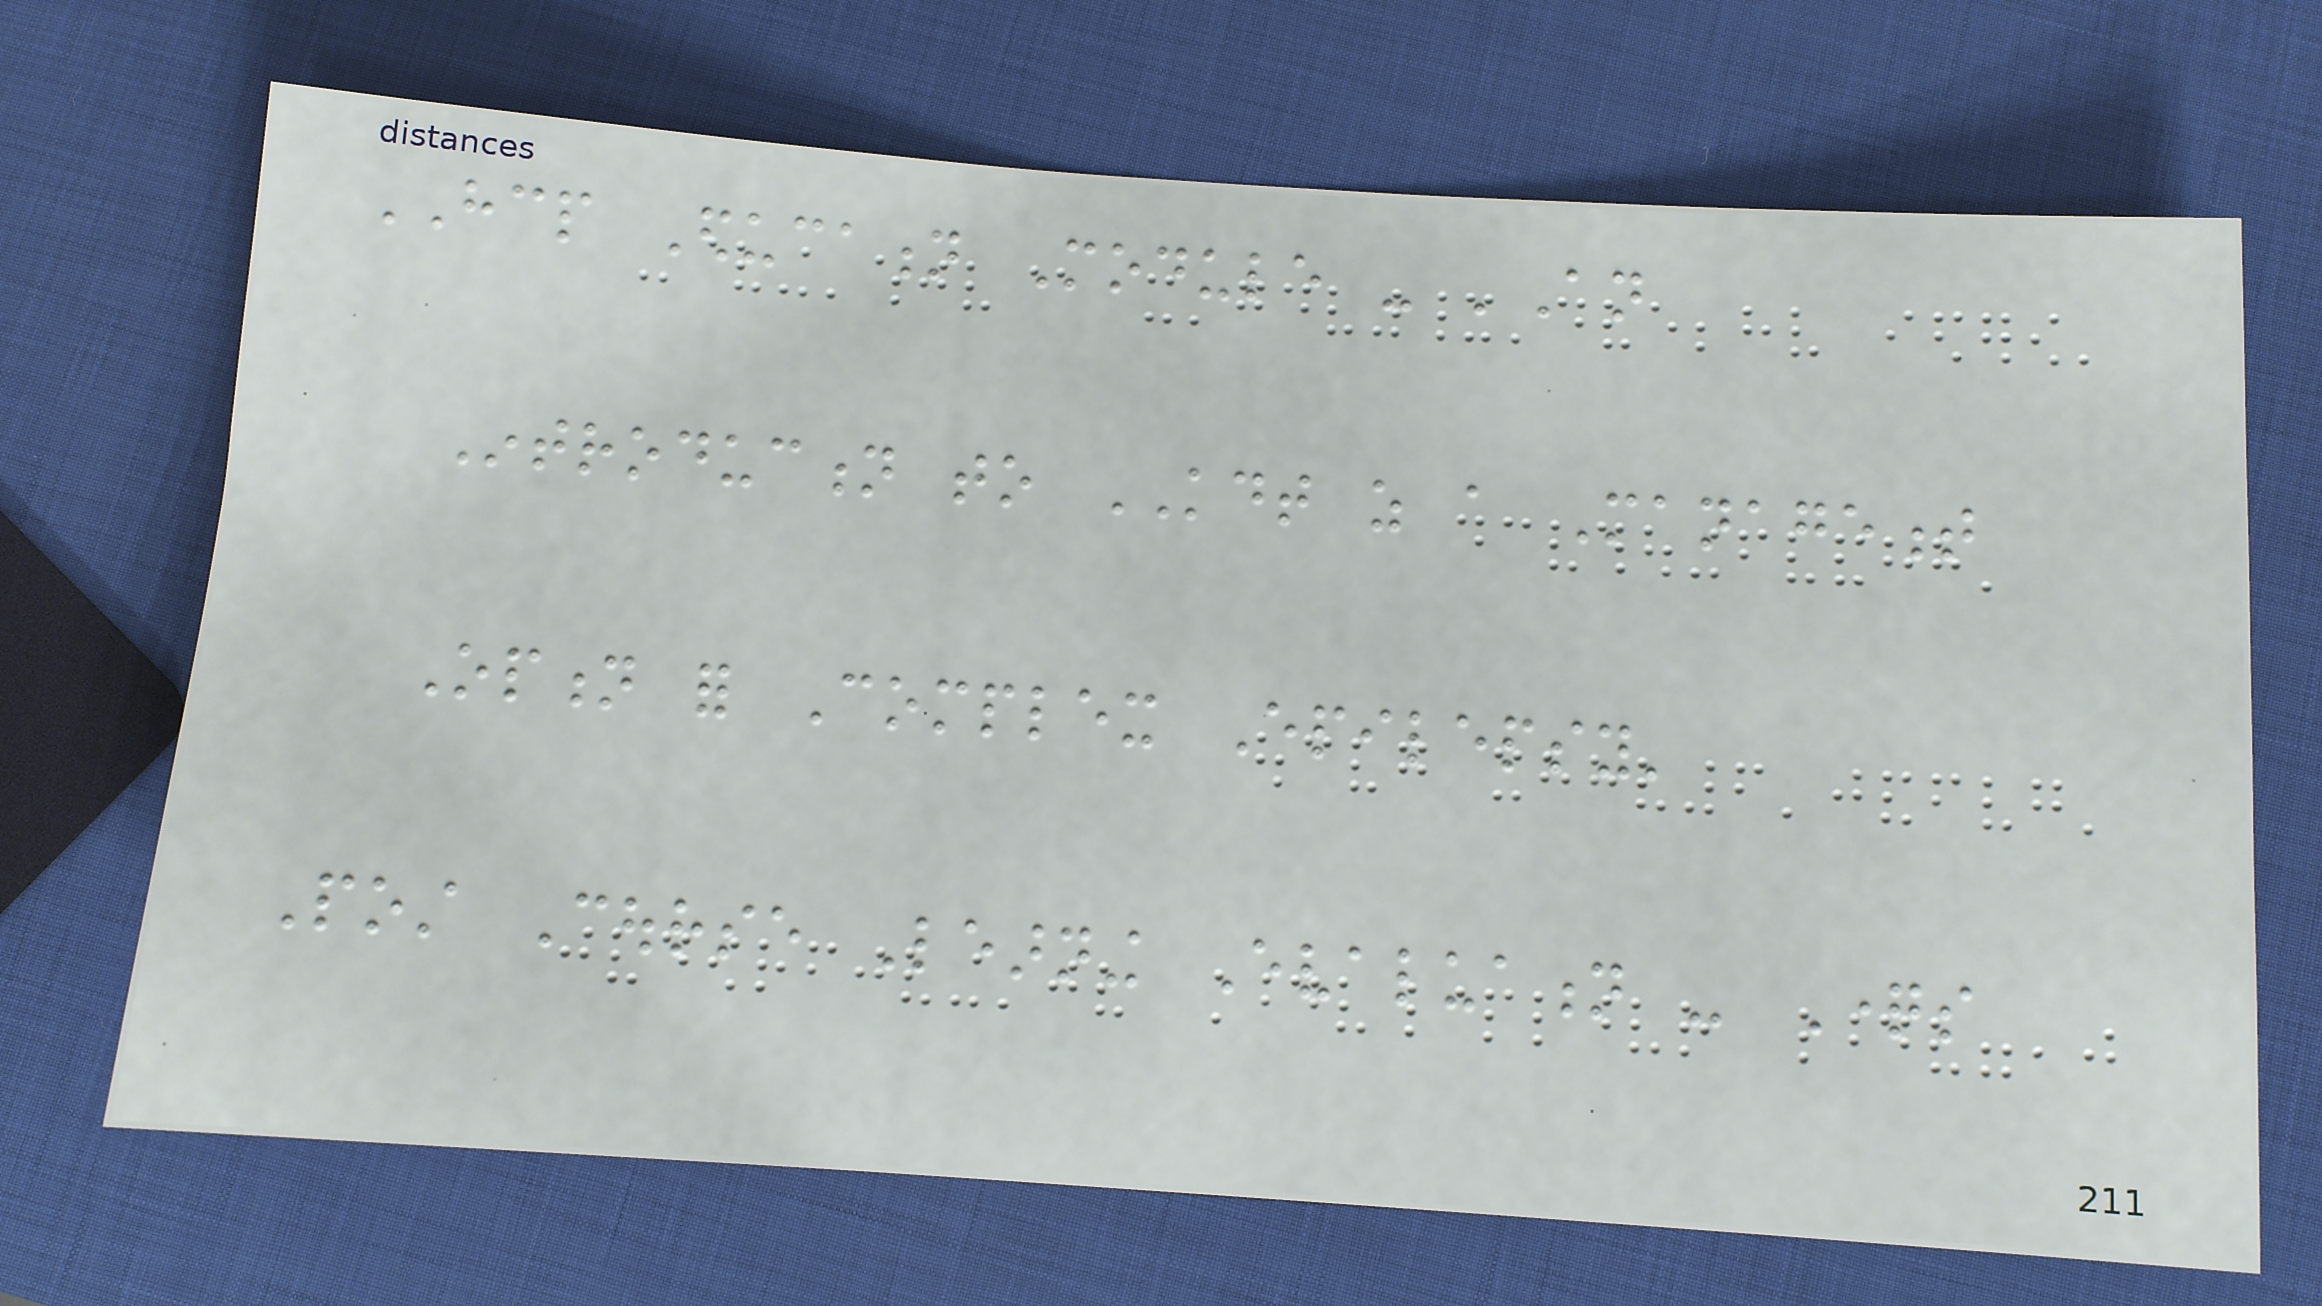HCP Education Module - 'An
Introduction to KDT as a Management
Option for Complex Epilepsy'
Post Course Learning Evaluation - Questions
